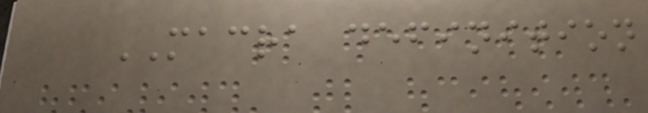MACRA definition
